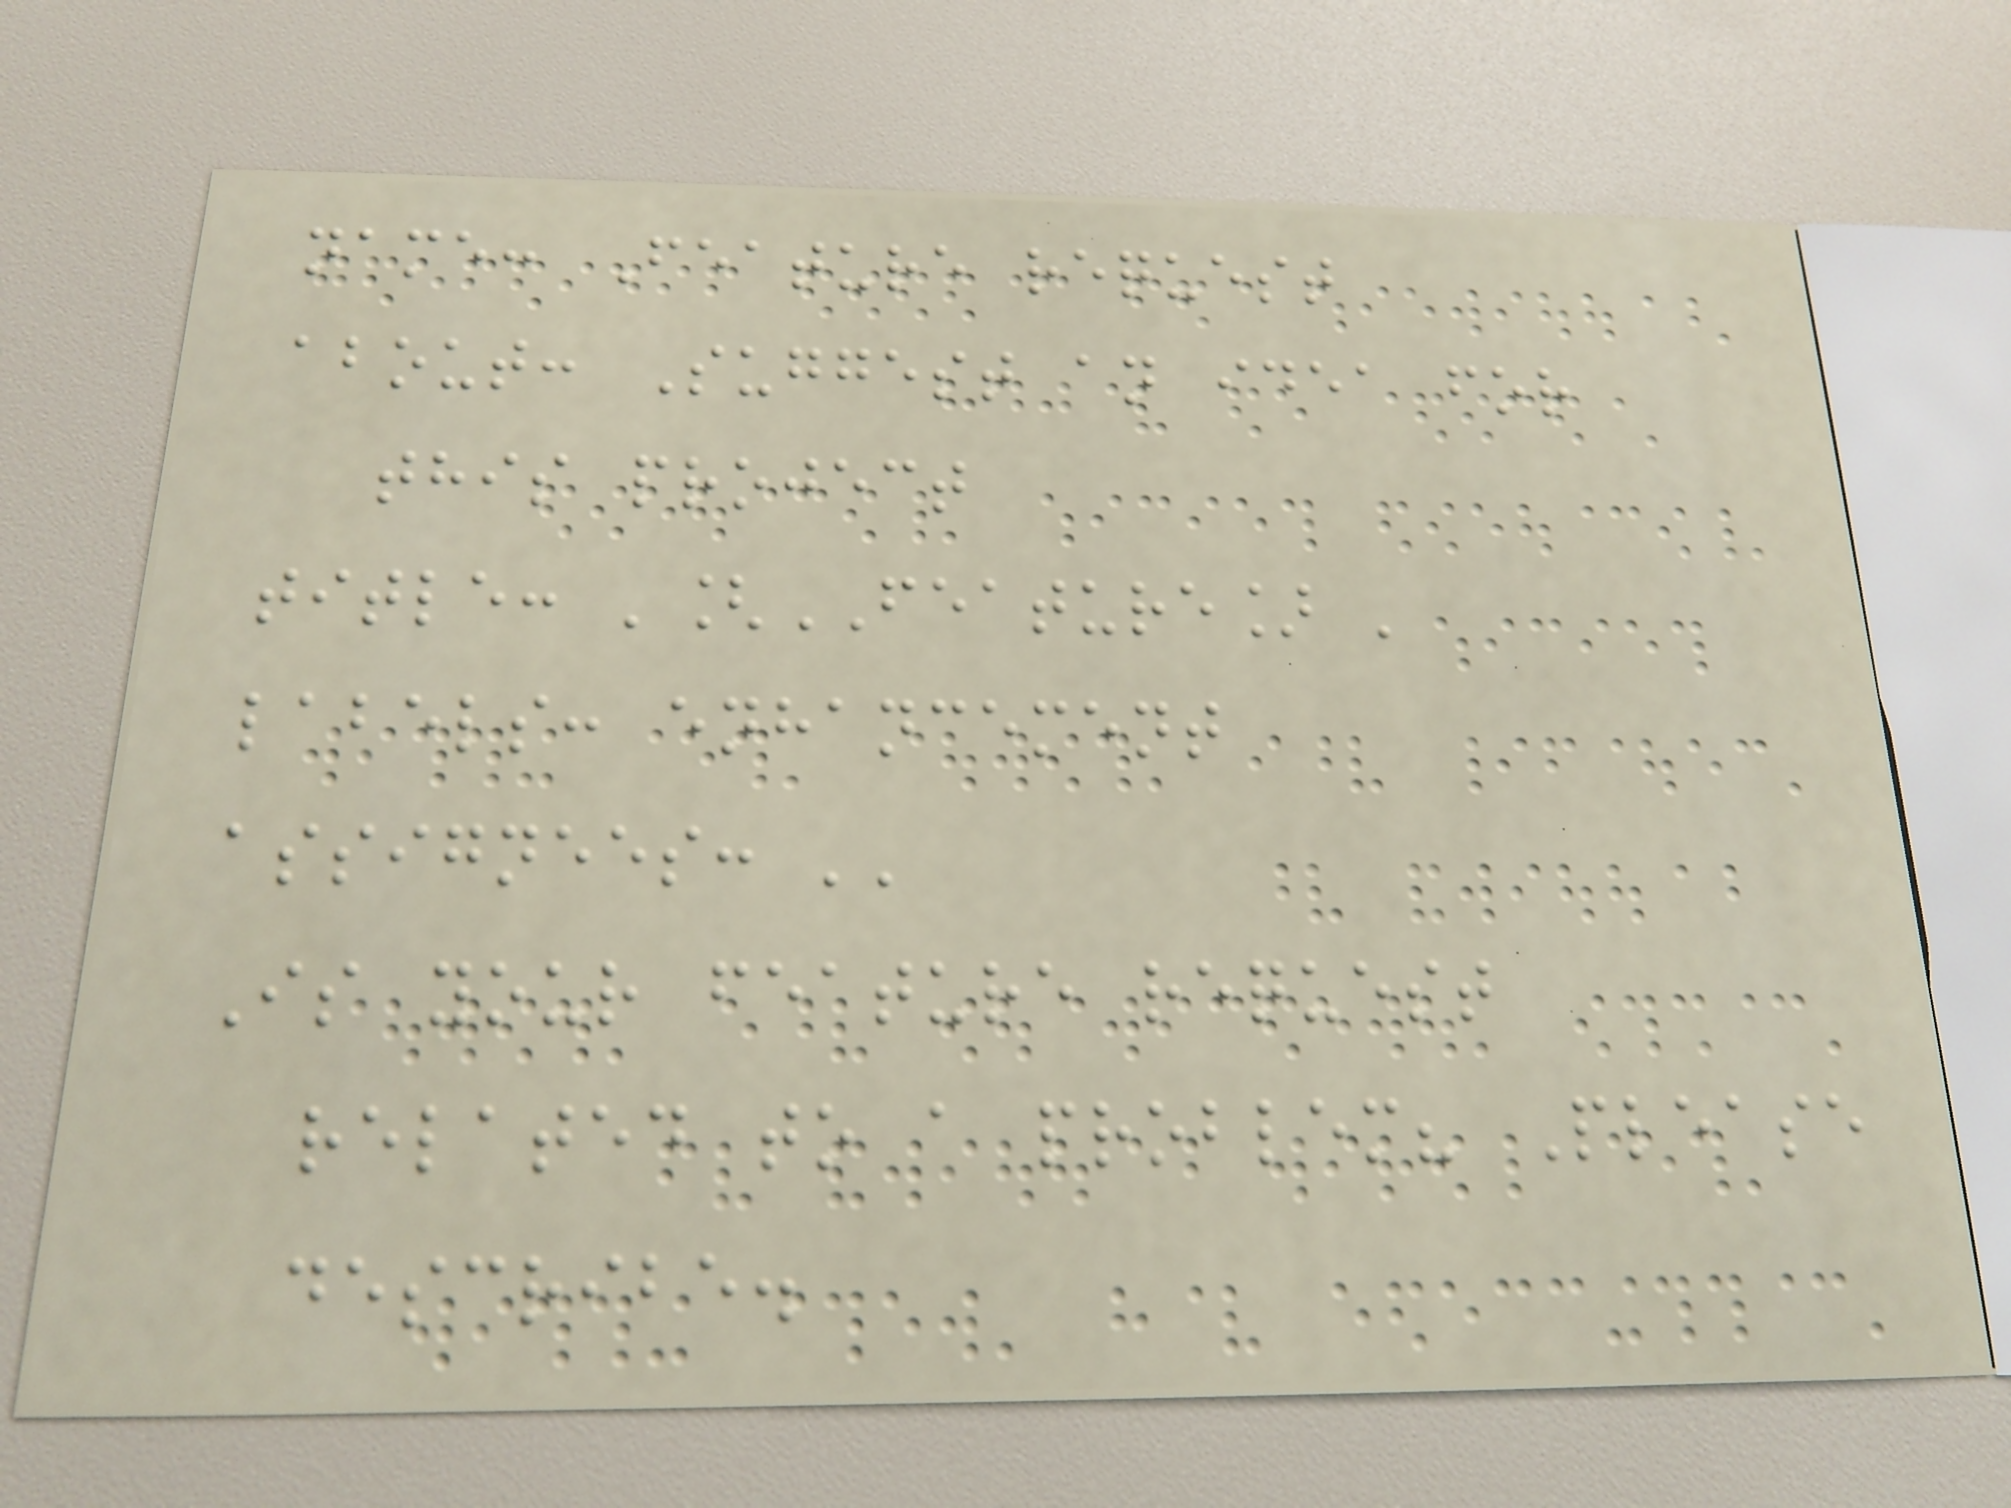name: Feature request
about: Suggest an idea for
this project
title: '[FEATURE] '
labels: enhancement
assignees: ''
Is your feature request
related to a problem? Please
describe.
